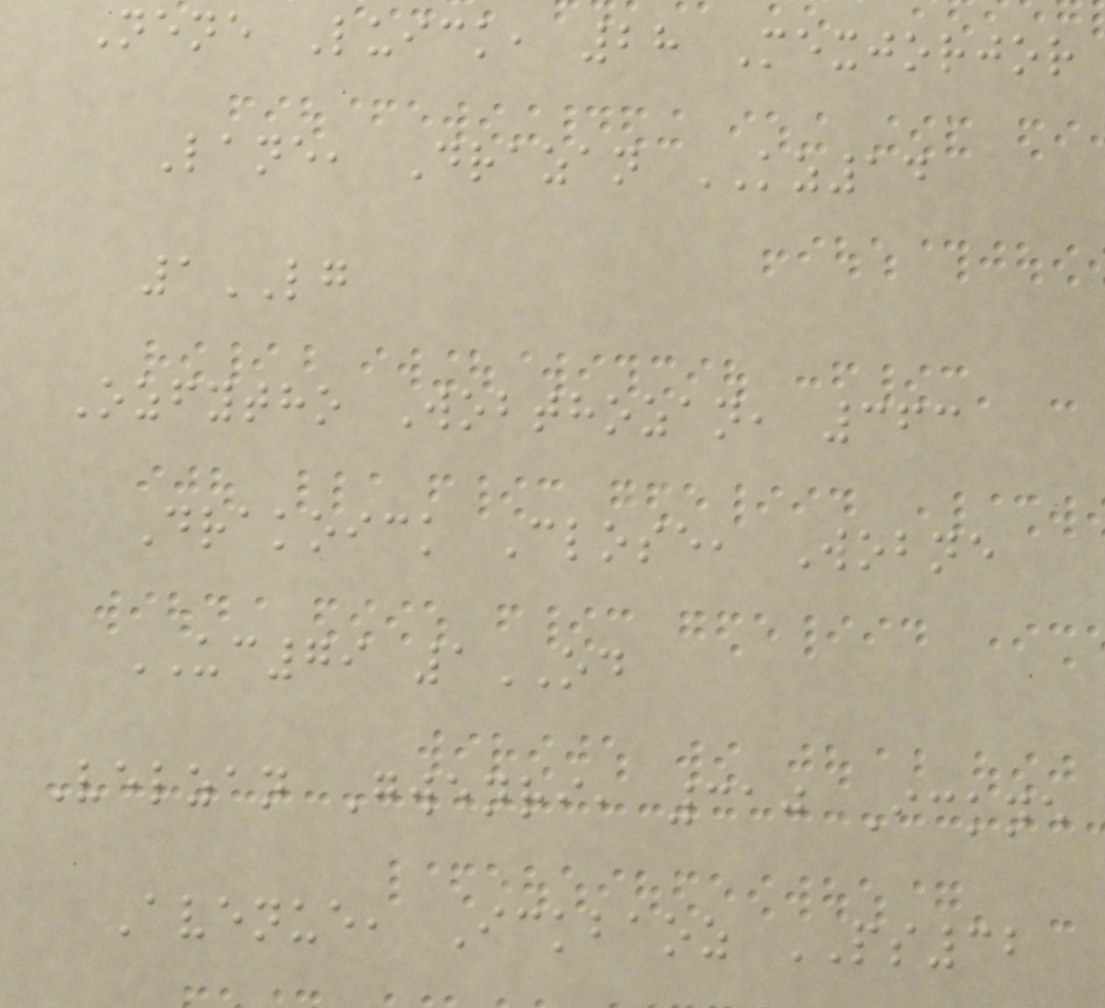Nene Luick, 28 Mexjorjor
Lane, Drazan KZ14
1LG
Ozfytho Wobthozan, 363
Drakoick Close, Wobne
UC79 1OD
Velzan Gwenri, 310 Ickne
Avenue, Ickbaoz PS32
